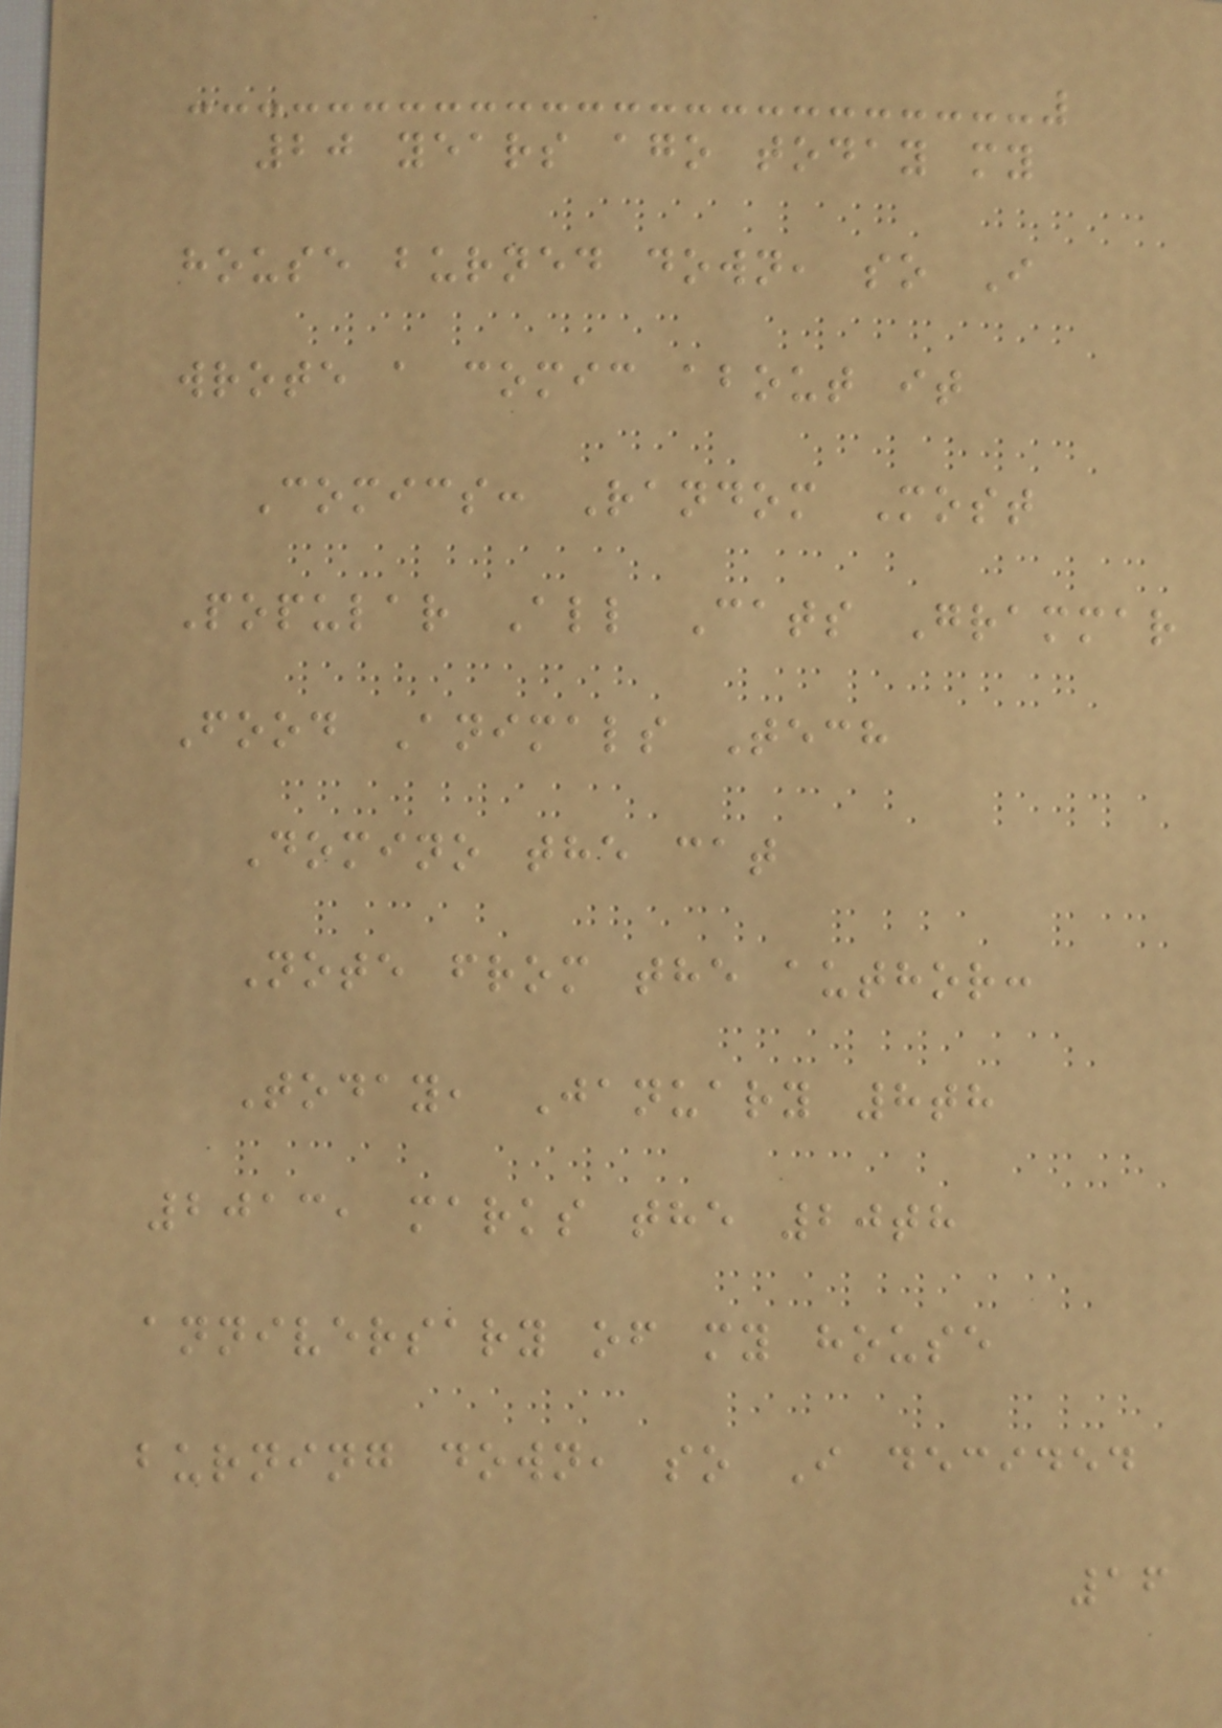20 years ago today my
house burned down, so I
wrote a comic about it
Comics: Random Most
Popular All Cats Grammar
Food Animals Tech
Domino the cat
Note from the author:
Today, January 8th
2013, marks the 20th
anniversary of my house
burning down, so I decided
16
